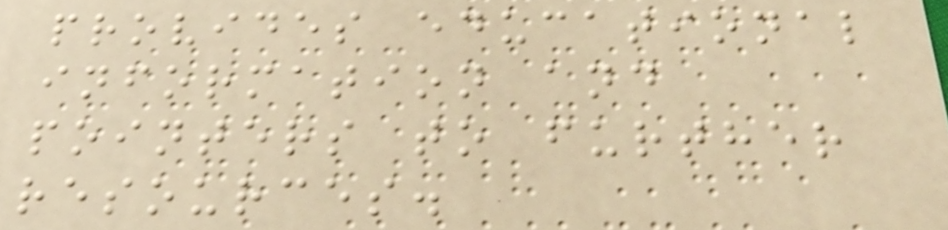provides educational
information and
pointers to further
resources.
